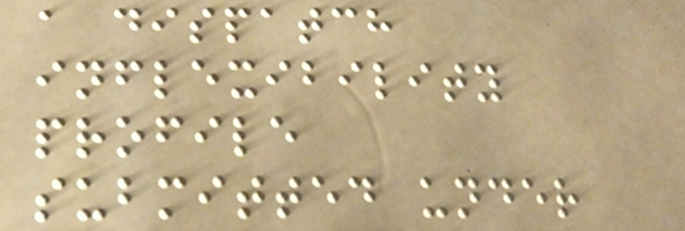a dispatch
inflexibility
profile
submitted under
